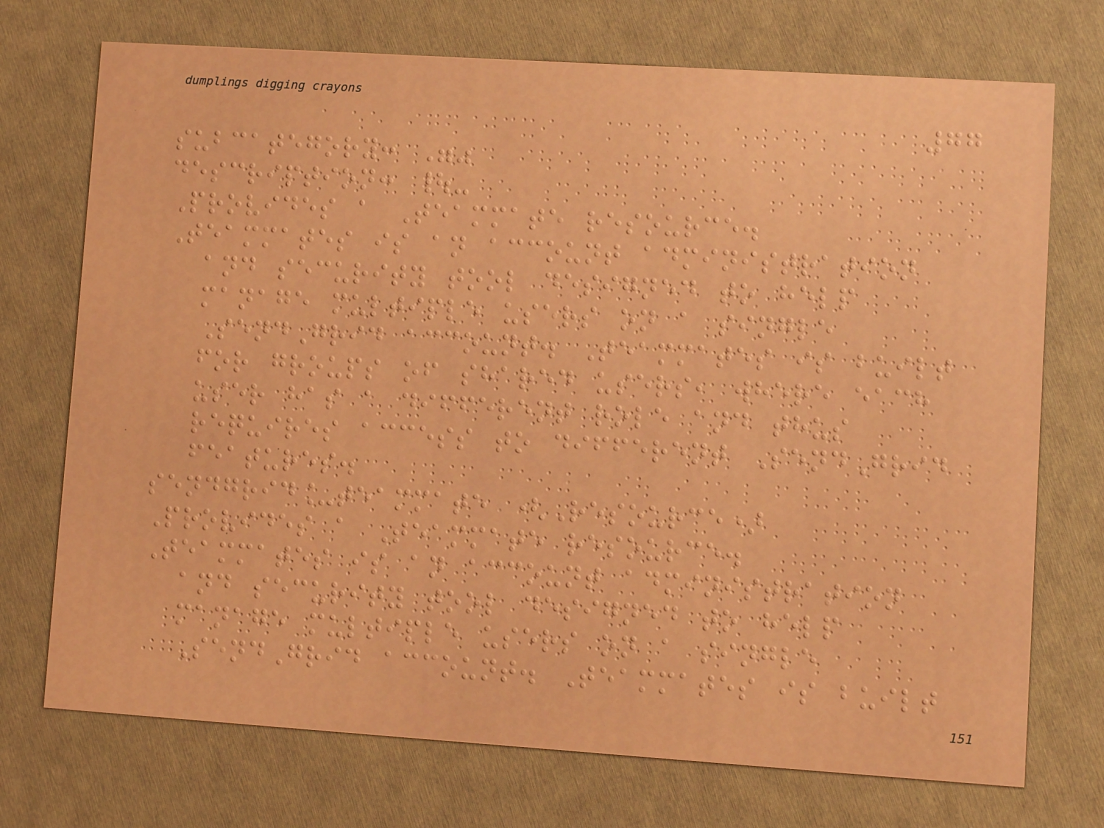77
subcategory: ""
description: |-
Provides a Teammate resource.
Teammates is an account administration
and security tool designed to help
manage multiple users on a single
SendGrid account. Teammates is built
for groups of shared users, where each
user has a different role and thus
requires access to different SendGrid
features.
sendgrid_teammate (Resource)
Provides a Teammate resource.
Teammates is an account administration
and security tool designed to help
manage multiple users on a single
SendGrid account. Teammates is built
